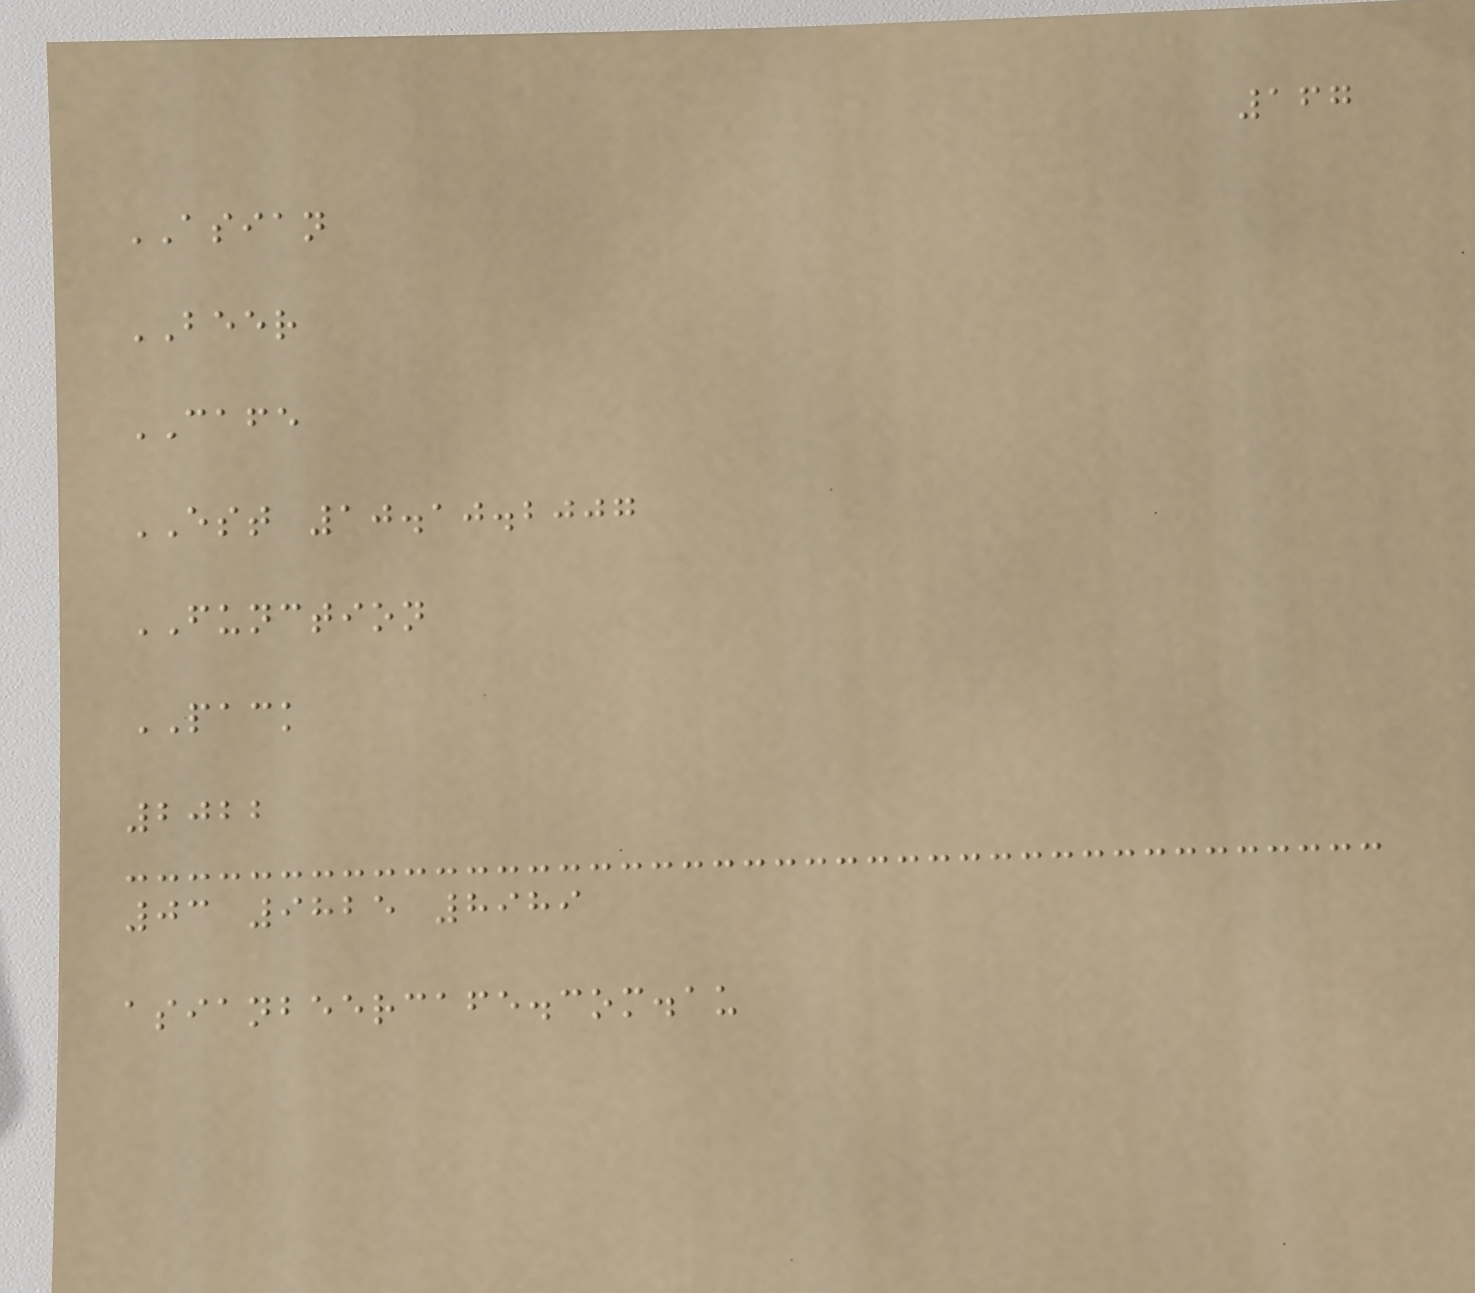167
ASIAN
BEER
CAFE
EST 10.10.2007
FUNCTION
PACK
2022
03 9825 8989
asianbeercafe.com.au
